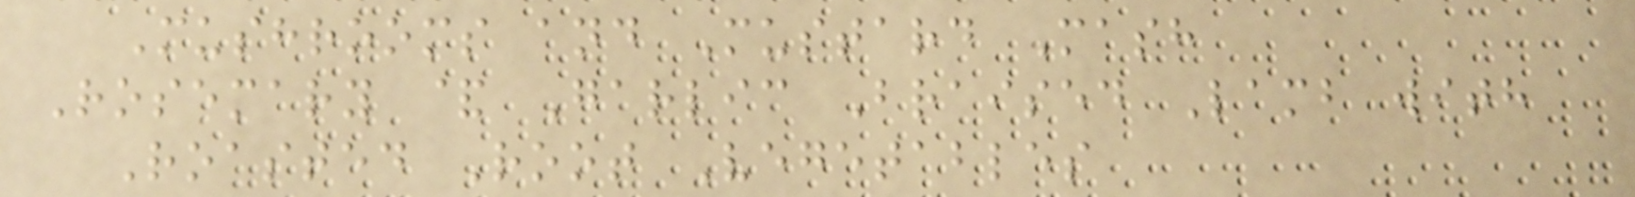Mushrooms and Mustard Mash
Rosemary & Garlic Braised Lamb with
Roasted Root Vegetables
